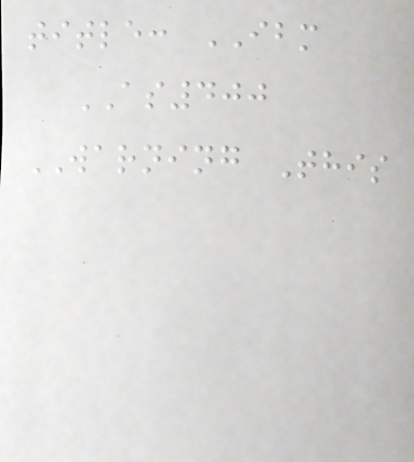title: IBM
AS400
WARNING This
